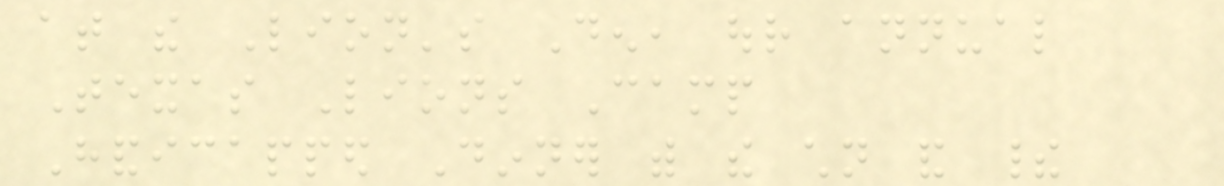at the Lion's Den, our annual
Texas Lions Camp
Handicapped Dinner with the children and their
